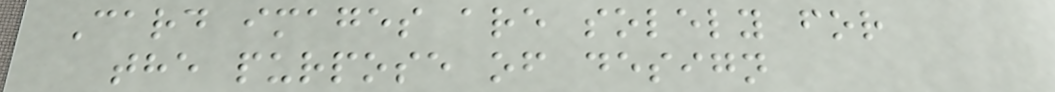Card images are solely for
the purpose of design
